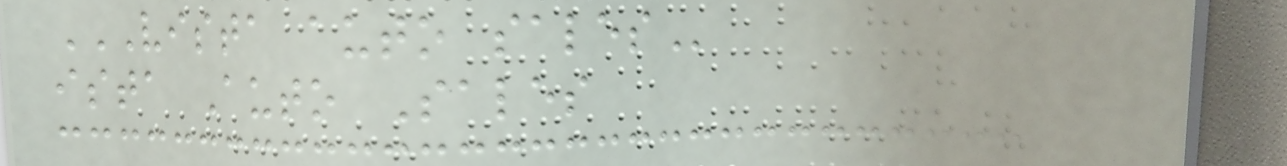VISTA AUTO SALES
ista Auto Sales
